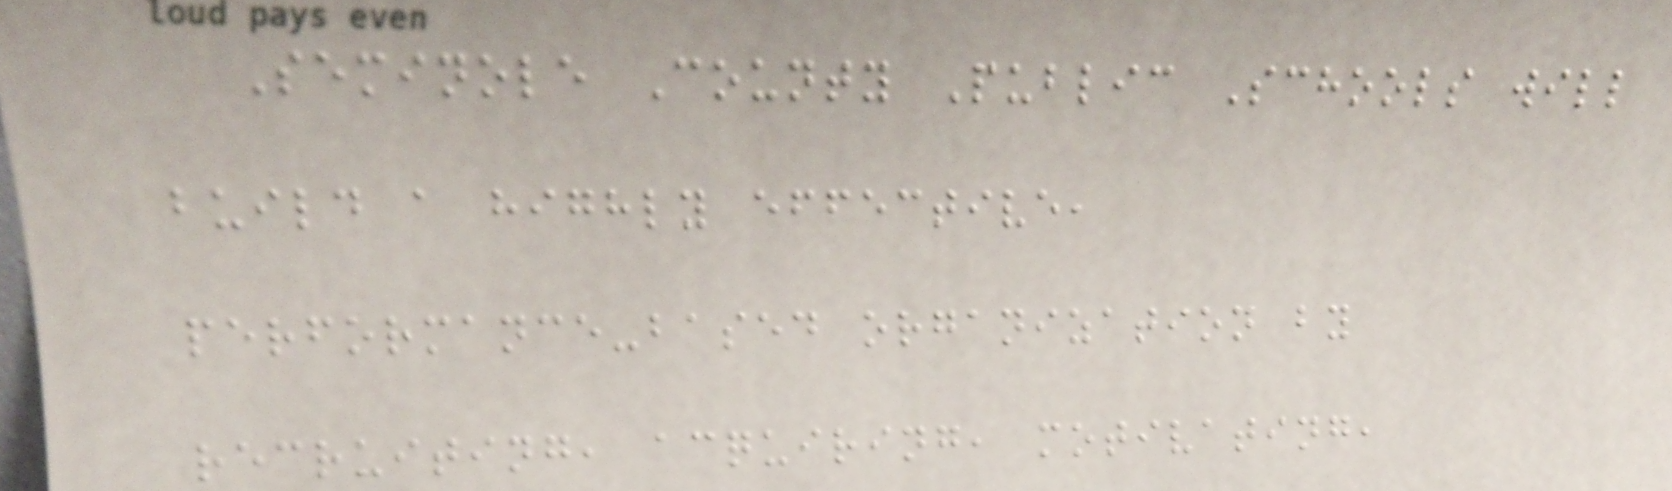Seminole County Public Schools will
build a highly effective,
performance-based organization by
recruiting, acquiring, motivating,
